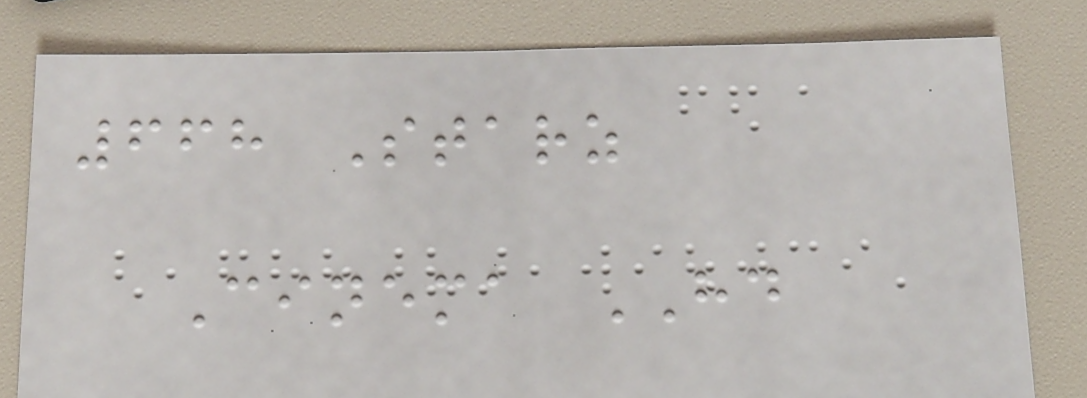668 Starz
Cinema HD
